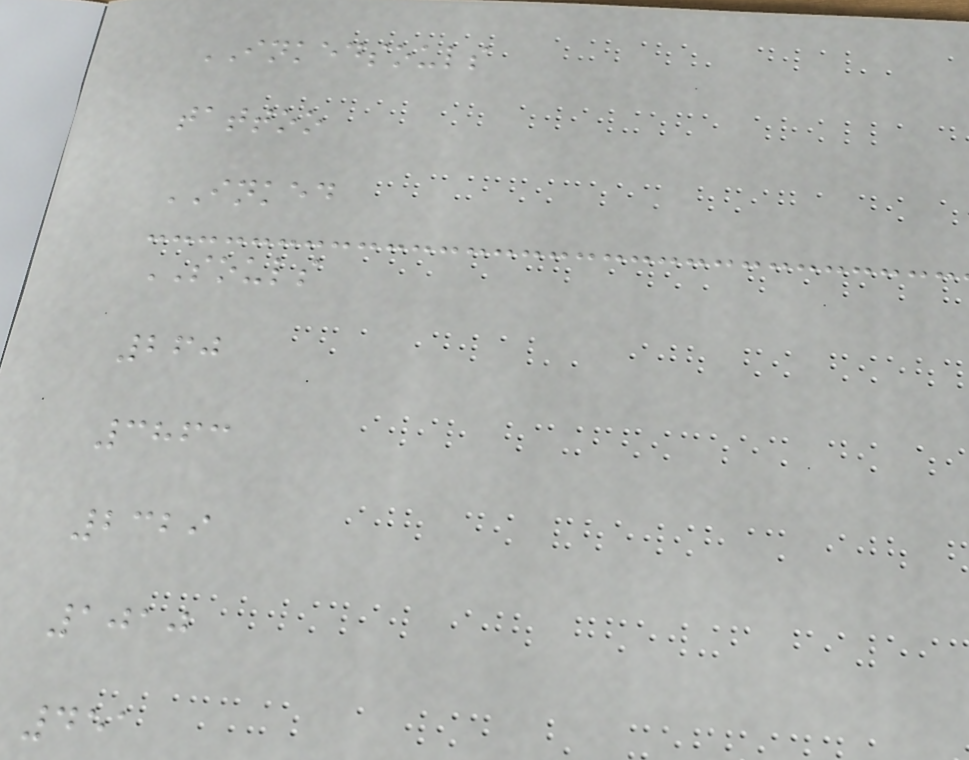INKEDSOULS
tattoo
INKED
SOULS
260
3863
2329
1010
451
